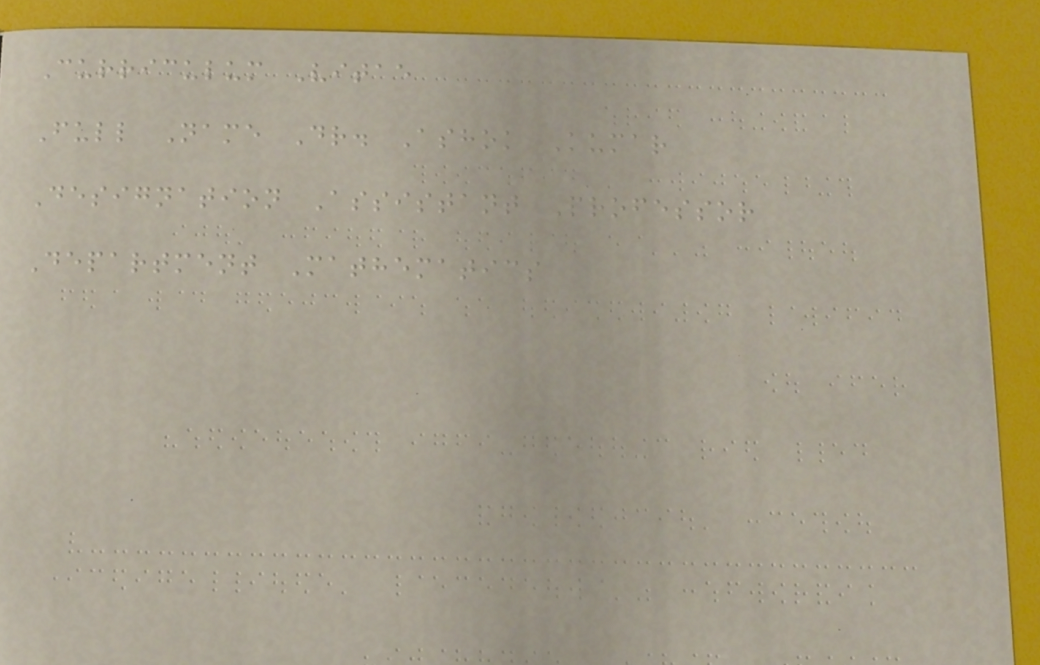Curriculum Vitae
Full Name Dr. Ashok Kumar
Designation Assistant Professor
Department Mathematics
